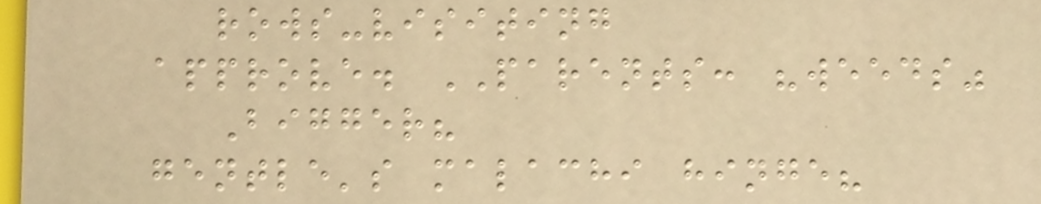rows-visiting
approve. PARENTS: "weeds"
Bigger?
gentle's malachi hinge?
